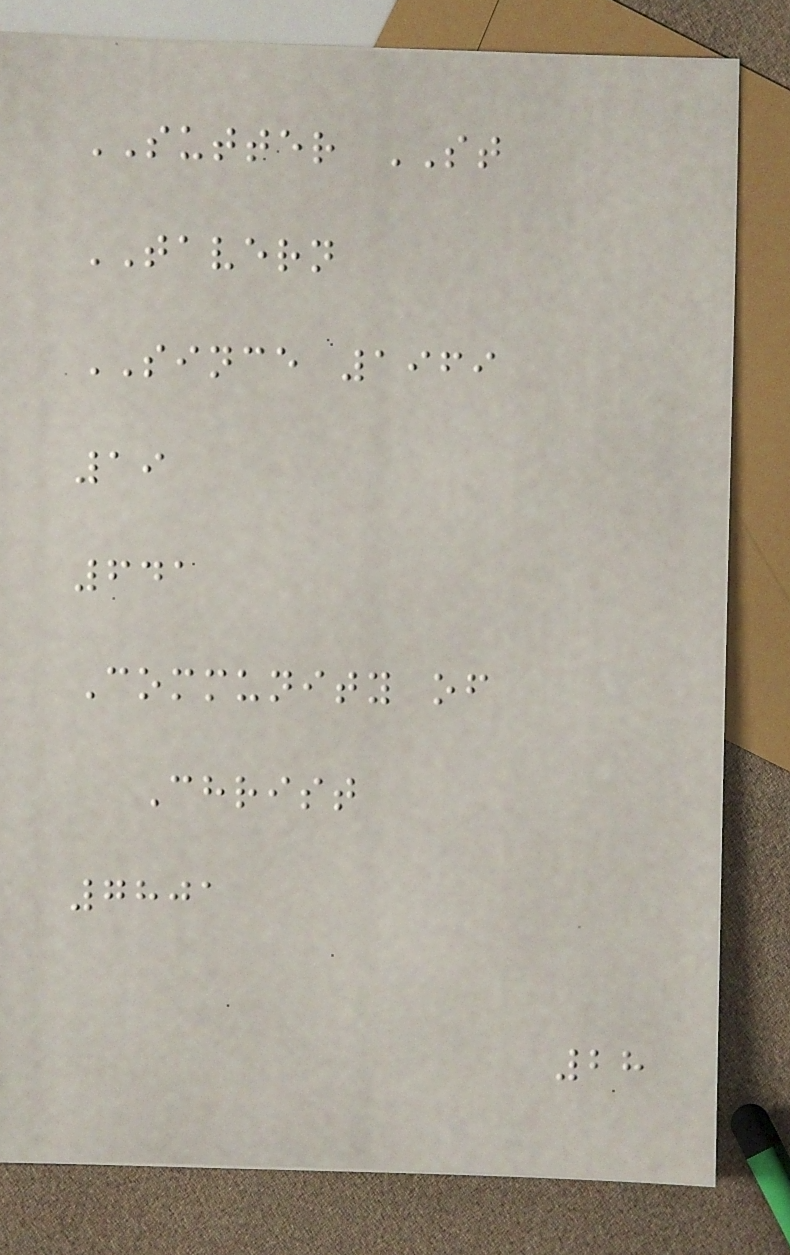SUTTER ST
TAVERN
SINCE 1969
19
641
Community of
Christ
7801
28
